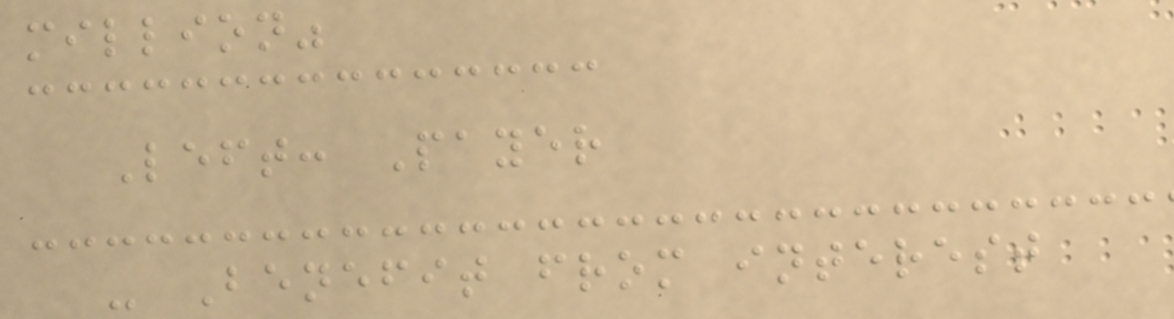million"
Left: Payer
- Benefit from interest
